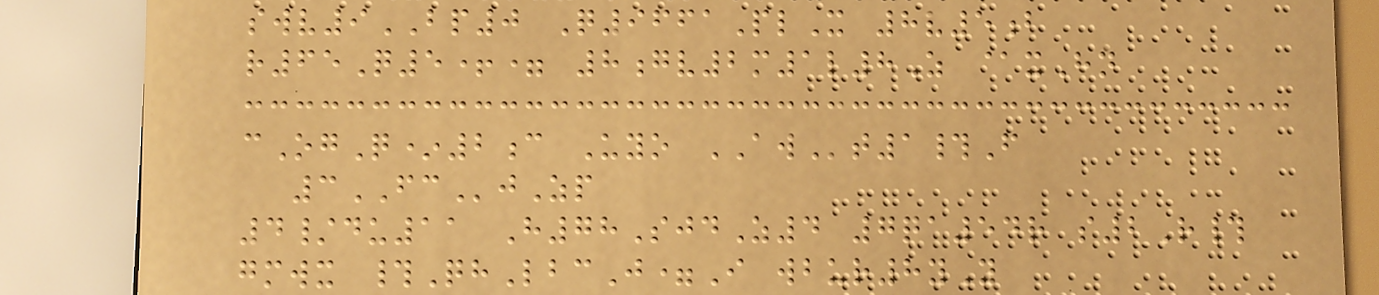swv9BP0 Q9661PlX 8v5b
r65Q5+= 8gv2m1l8Z @xHn
cOgQ*2c Uyo AWt1#F
3FCjZp
4/du11 H78SjdZ4 7qa54r s2R#
gmwx #QhLbcJ=I wbur8yY
